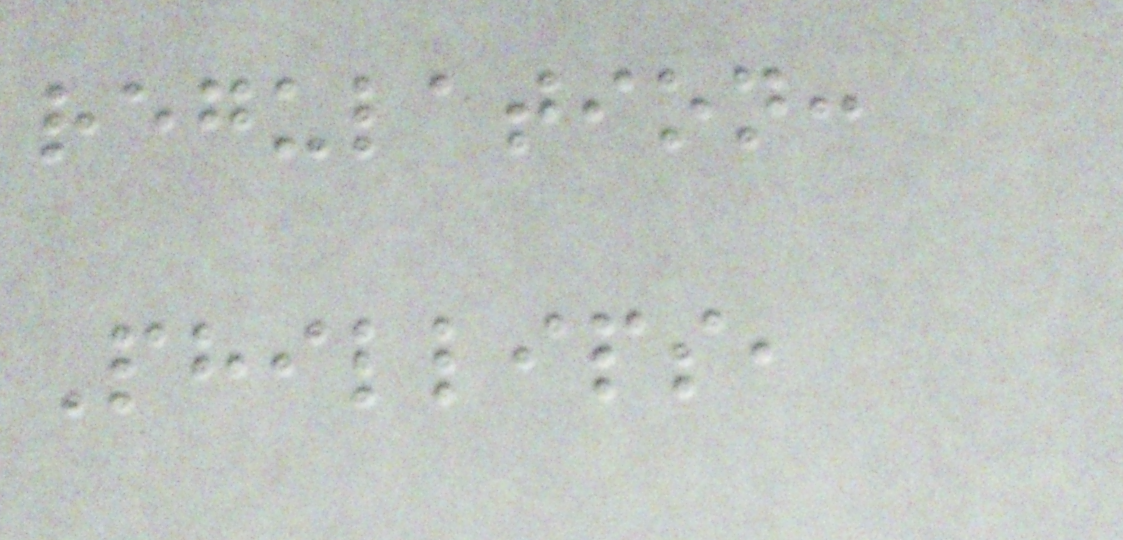regulation:
Phillips,
